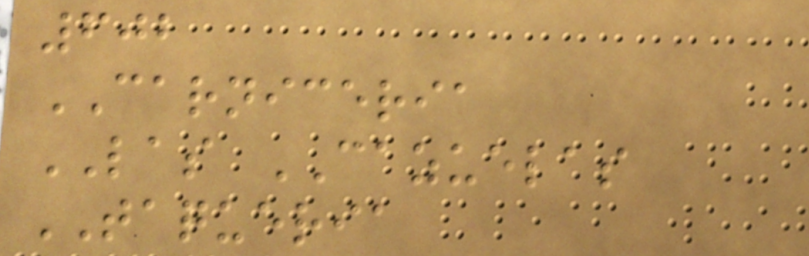602
CARNICERIA
LAS CAZUELAS
TAQUERIA
